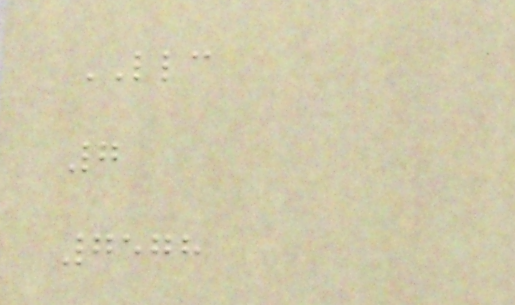LLC
7
7578
